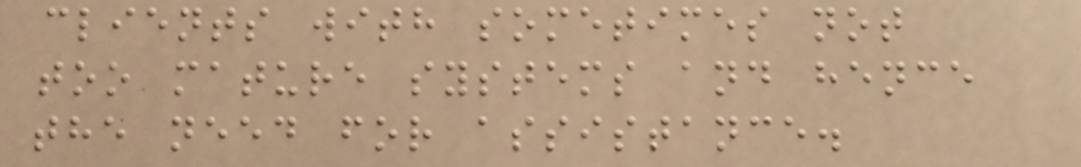clients with sometimes not
too mature systems and hence
the need for assistance.
